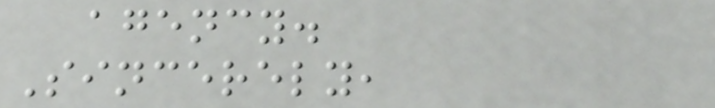agency.
Sincerely,
